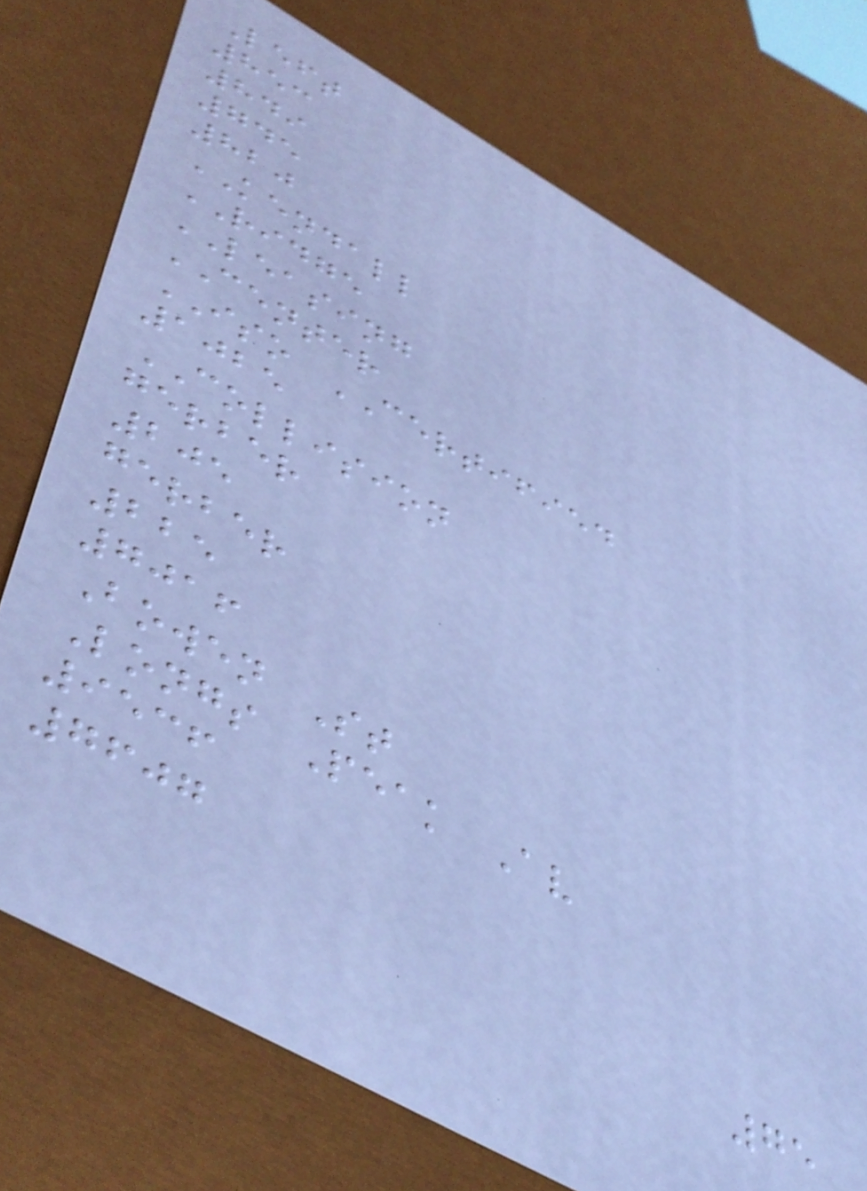Left
853
849
745
820
KENDALL
RIDGE
LEASING
CENTER
ISO CERTIFIED
1025
COLLISION
gerber
205
gerber
225
7016
Bowen St
Longs Peak Av
9536
7607
75
